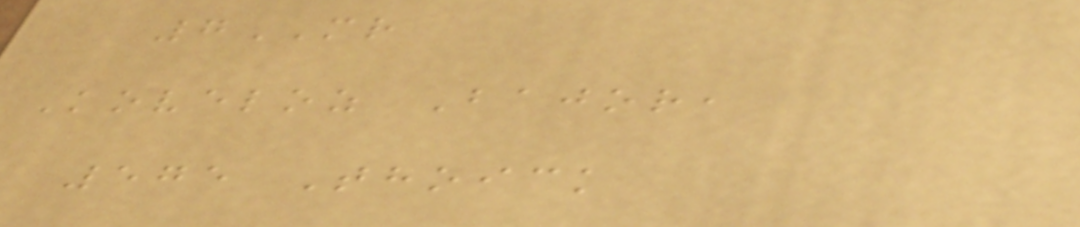7MR
Koveloz Bajor,
575 Thoick
